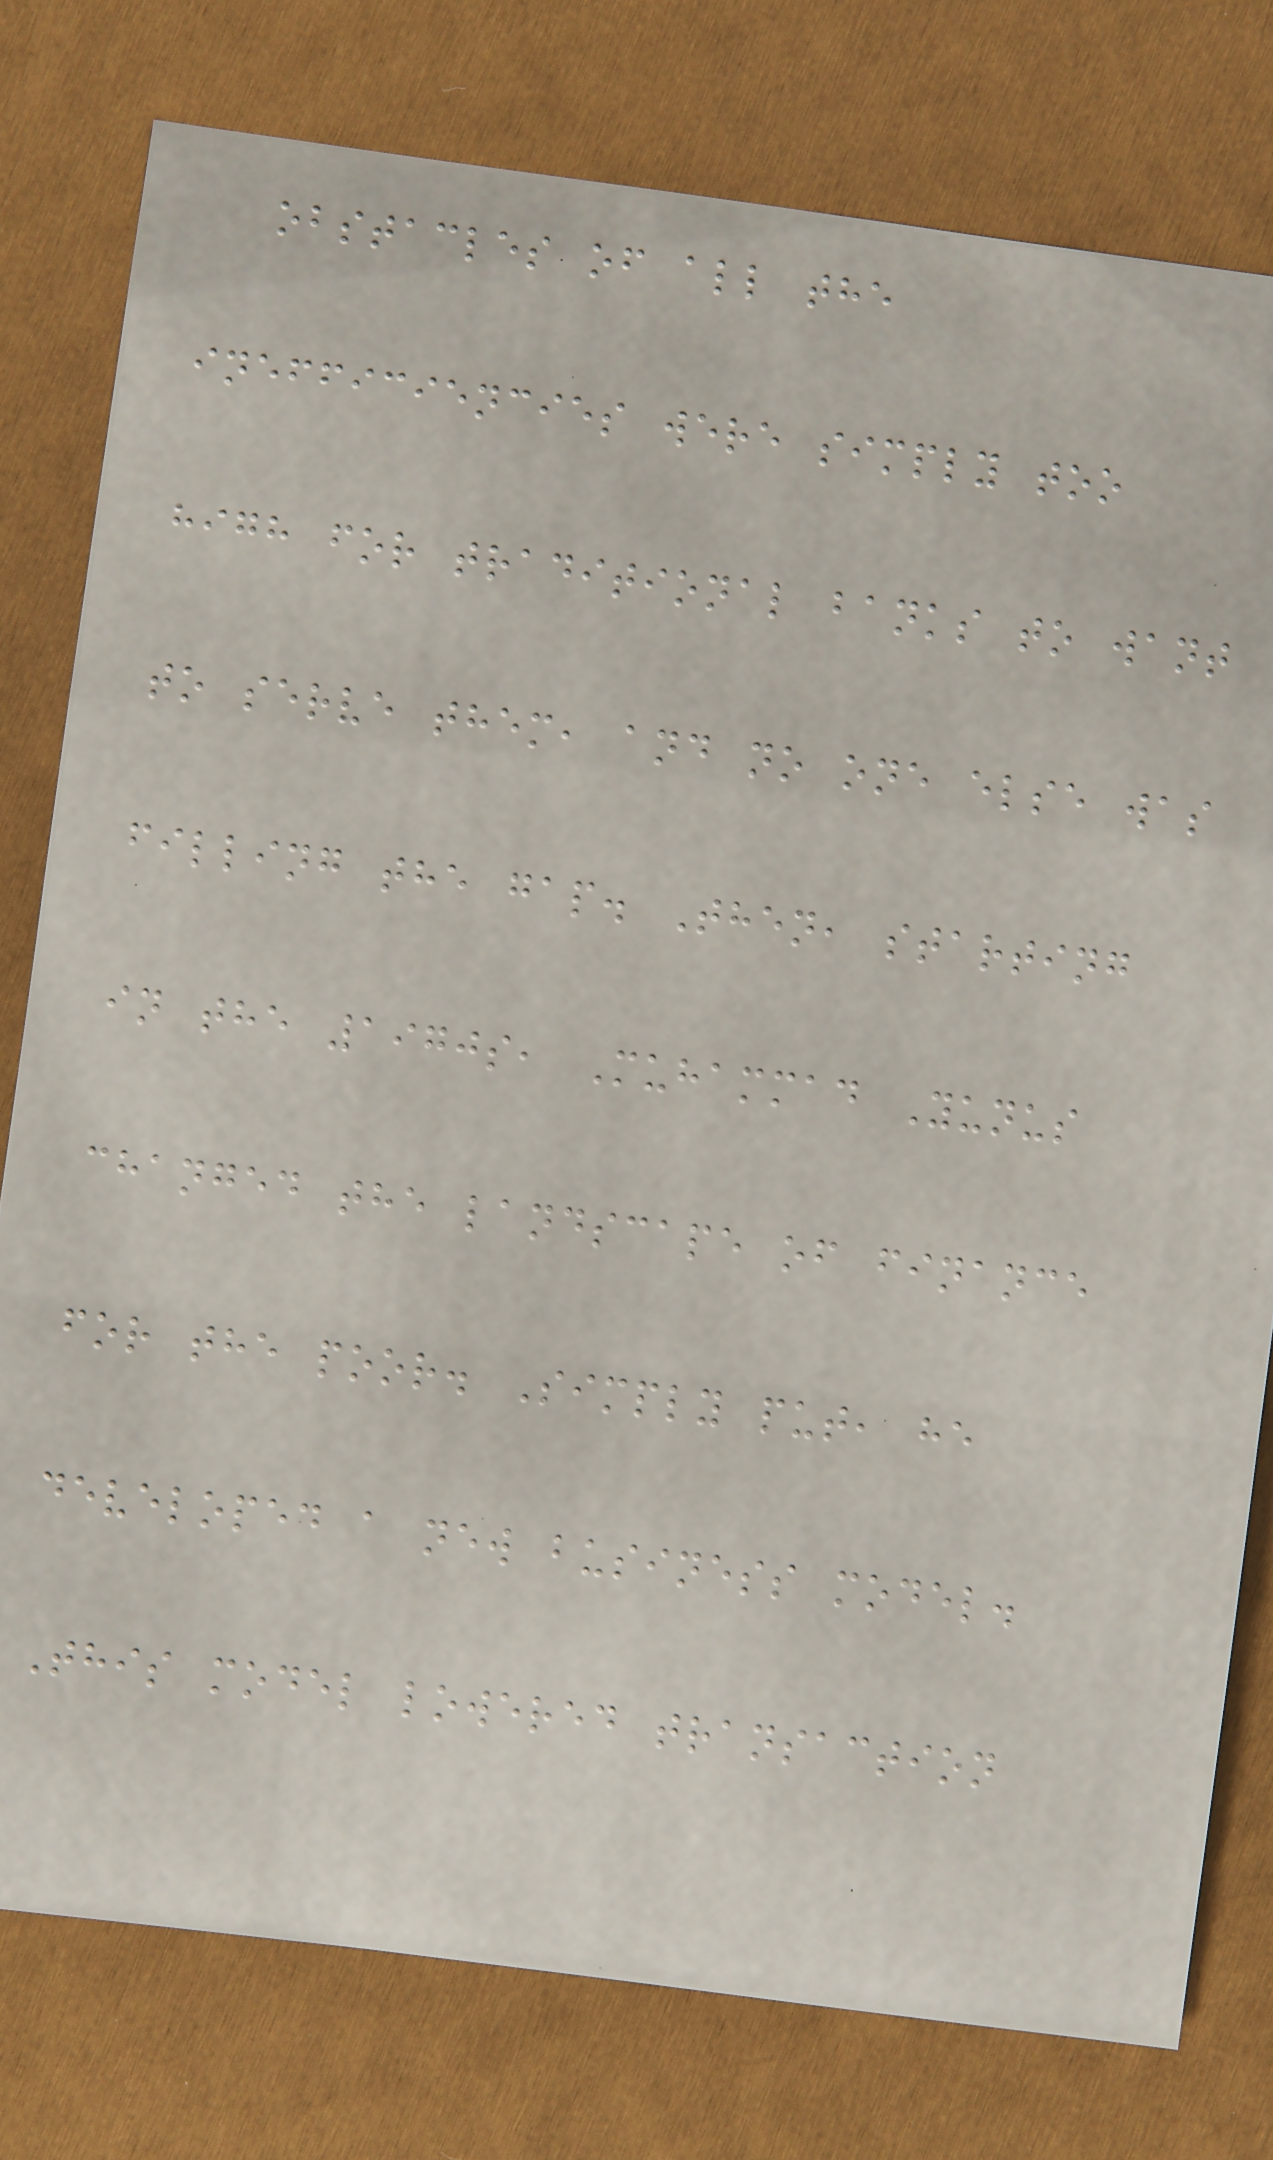obstacles of all the
inefficiencies were simply too
high for traditional banks to want
to serve them, and no one else was
filling the gap. Then, starting
in the 1970s, Muhammad Yunus
changed the landscape of finance
for the poor. Simply put, he
developed a new business model.
This model lowered transaction
